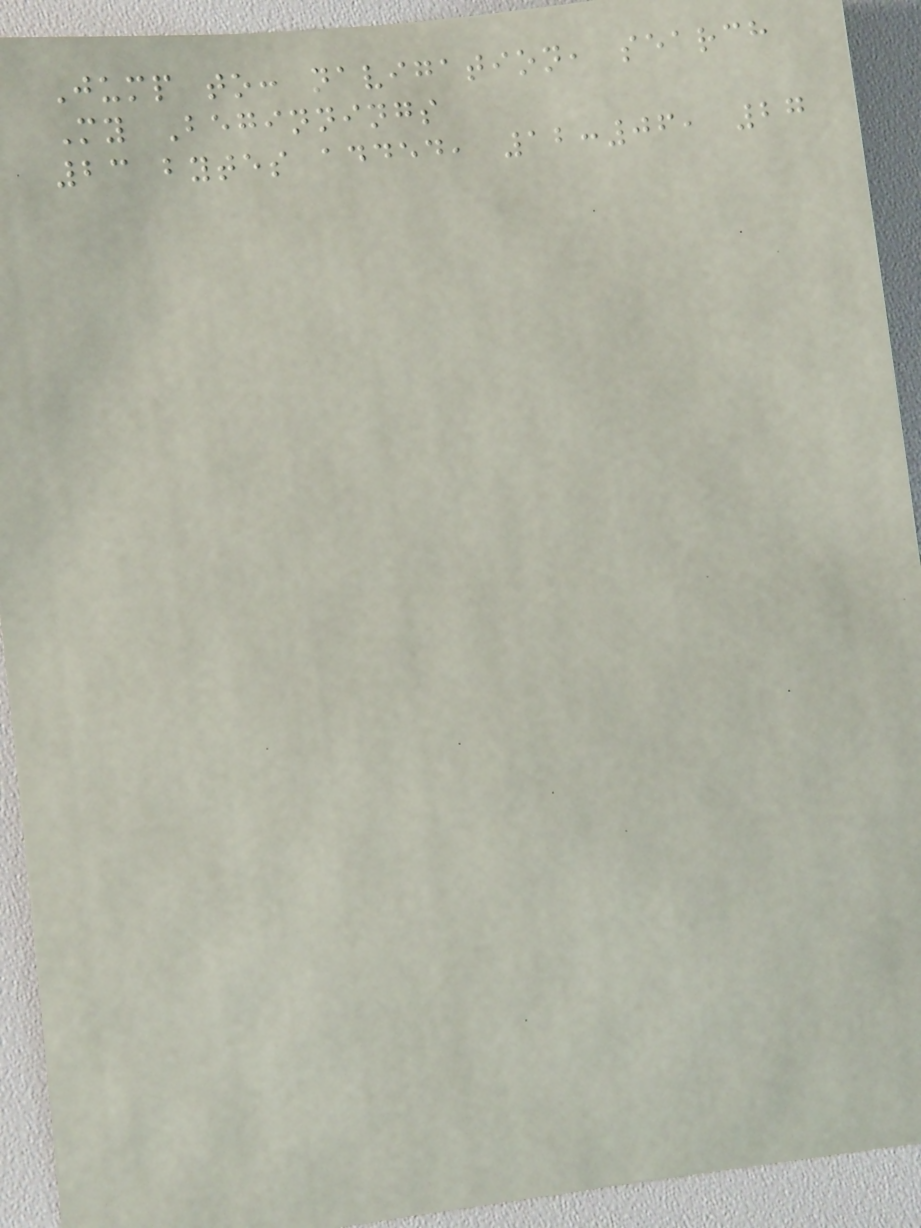Jump to: navigation, search
My Beginnings
23 bytes added, 12:06, 27
